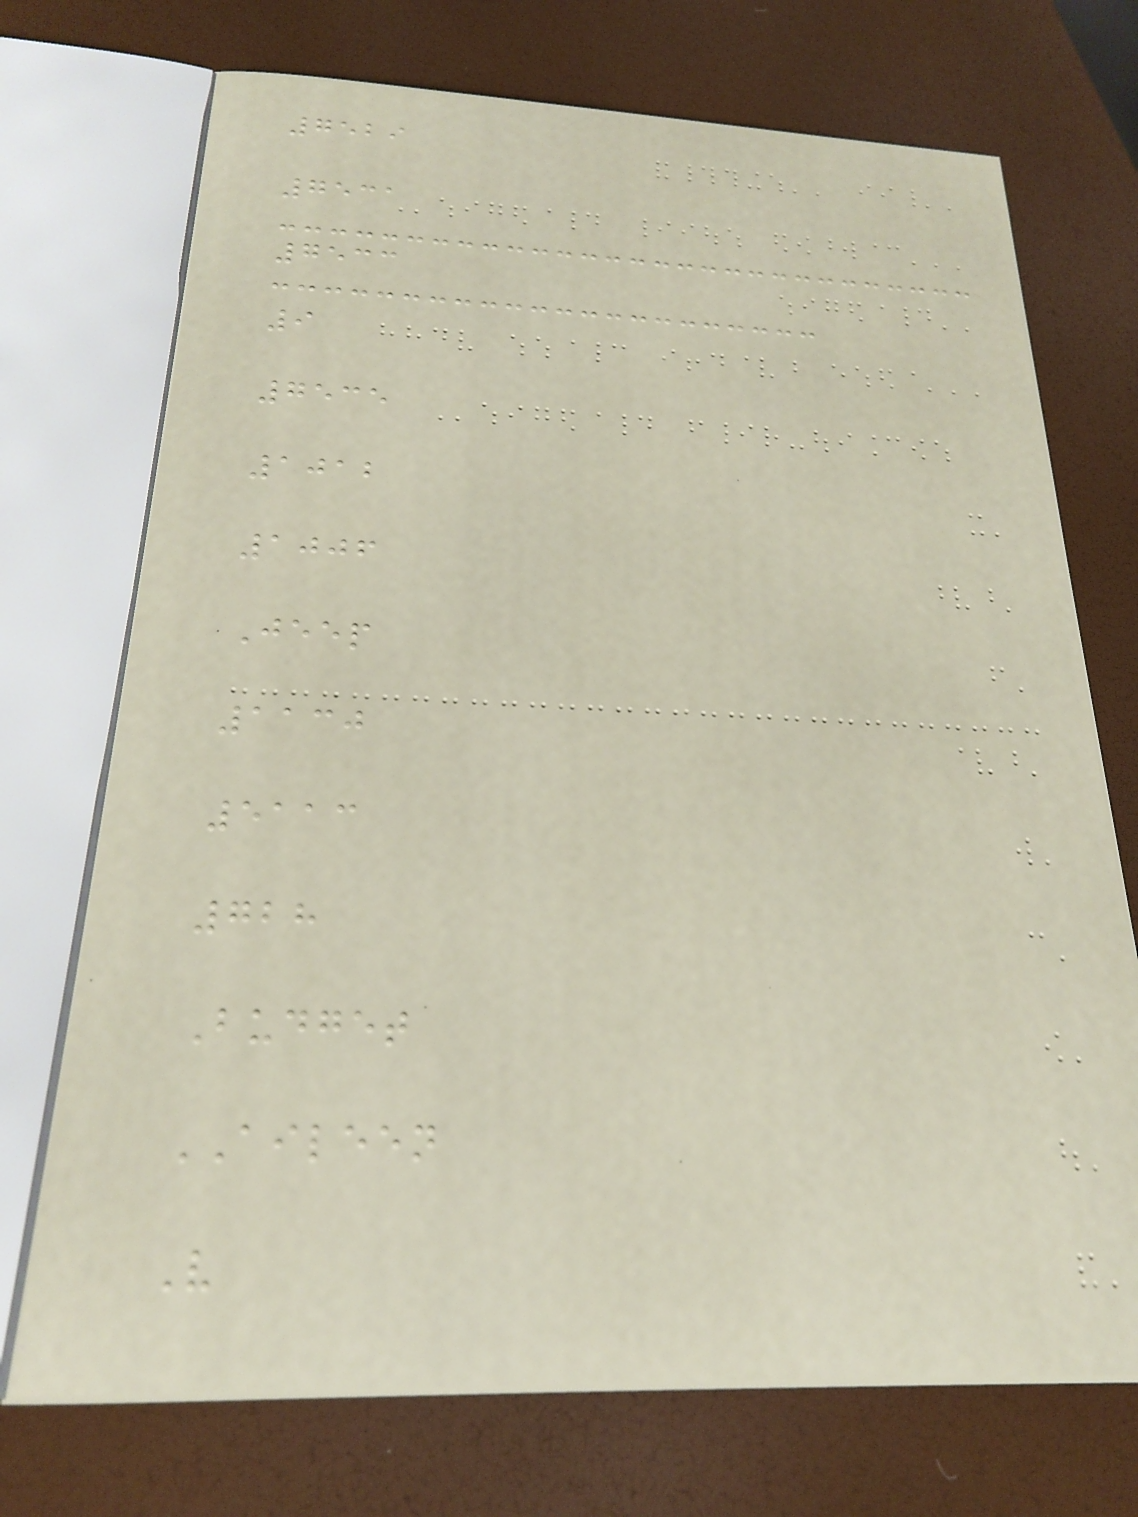7529
7531
7533
9
7535
1012
1006
Jeep
1130
5113
728
Budget
AILEEN
V
